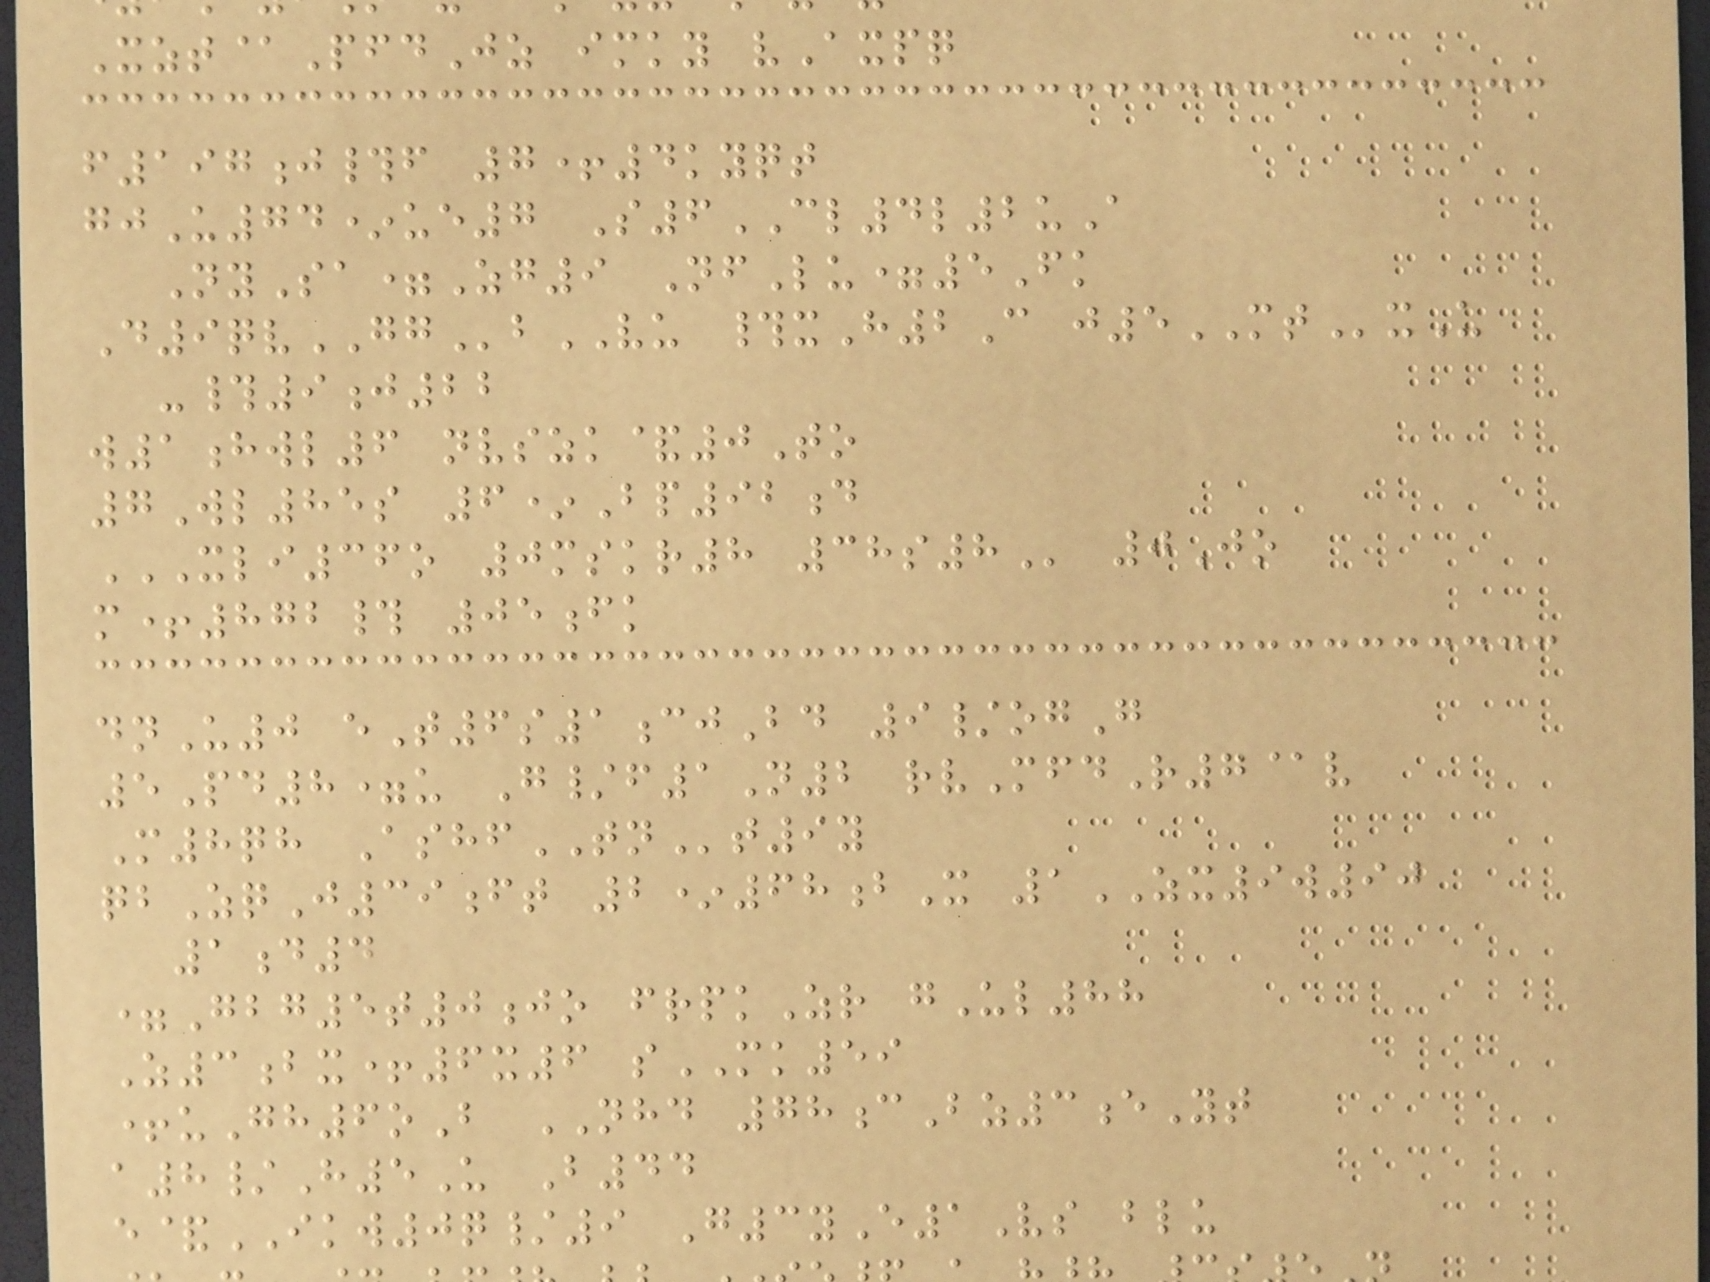Xzt@PfdJz imky vAxpq
f197j#f 7+4kyqt
gjU74*ue7 S6CL4l2uA
NySa=Zg9 NfLu=5Fk
D9qvGGbVU #xH2C j5MTxU
-#9j22
w1hwl6 nvszk&0To
7Wl85s 6*Bp92d
XLI36O 0MSKR8 38S8 0Jo
m+872# 05fk
dnU0 eT6s1cjBd 9/ogG
5Pd8=u G/f1N2 rvMfdR7@v
M8qh AshfTNt9y
qbZqJ39ft 2*68bX 1ZX9w90
1d4
=Gbg5t0jo frpkZr gUl88
Z3bx+6x6 sMK59
+uGh6oB NHD 78cBz3eYt
a8/H5U B44
e&IKW0q/9 G3yE1Vs blu
